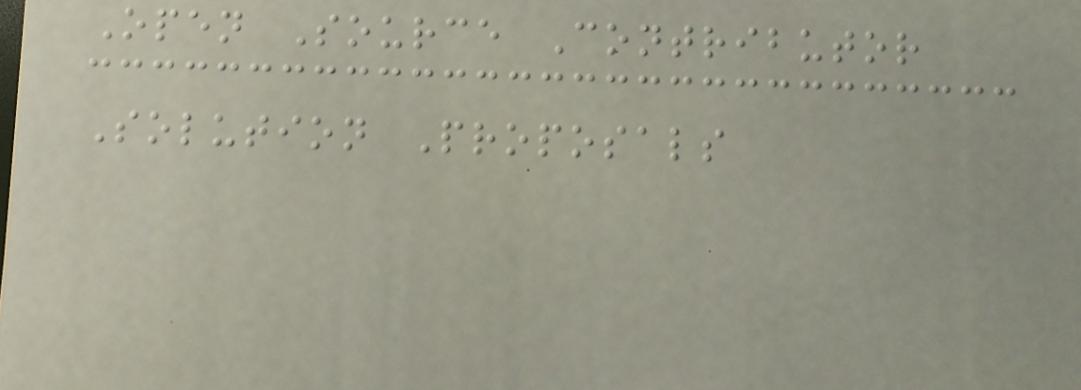Open Source Contributor
Solution Proposals
